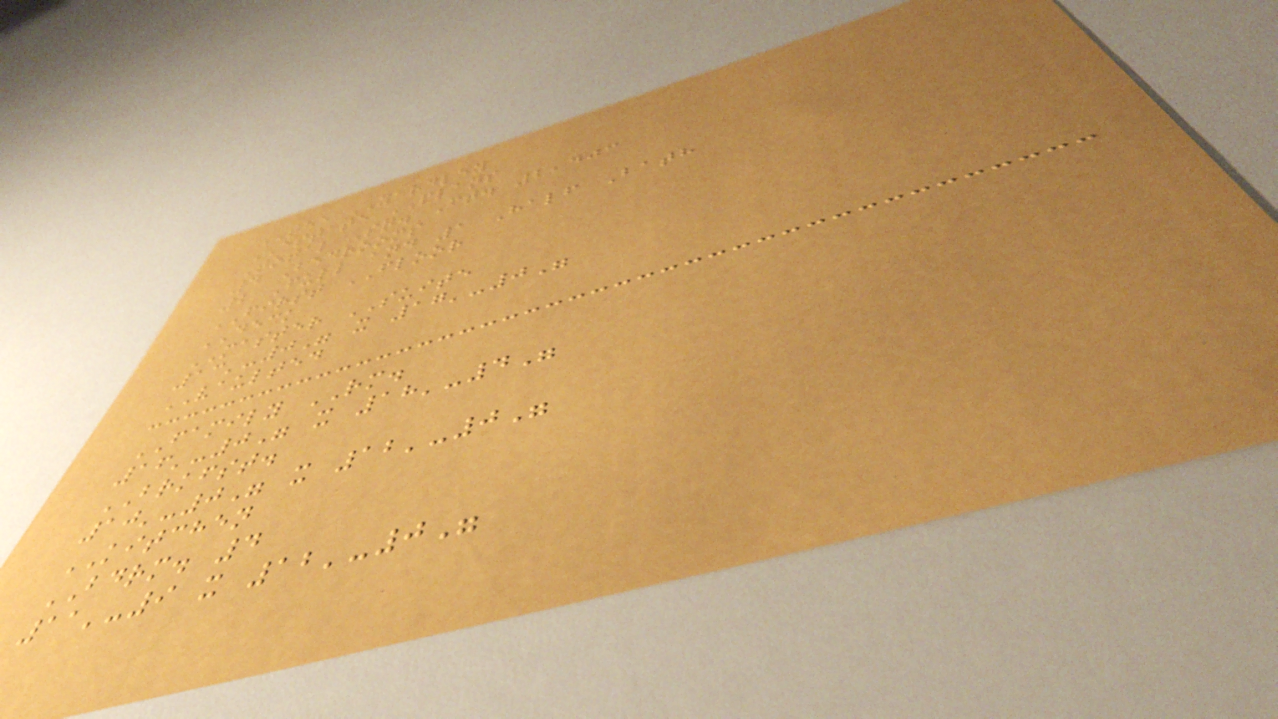THE YARDLEY
ESTATE PLANS
Total Sq. Ft. 2,403
4 Bedrooms
2 Full and 1 Half Bath
FIRST FLOOR
DECK
MASTER SUITE
13'-0" x 17'-0"
VAULTED
FAMILY RM.
16'-0" x 18'-4"
BRKFST.
10'-0" x 12'-0"
KITCHEN
BDRM. 4
11'-9 x 12'-0"
